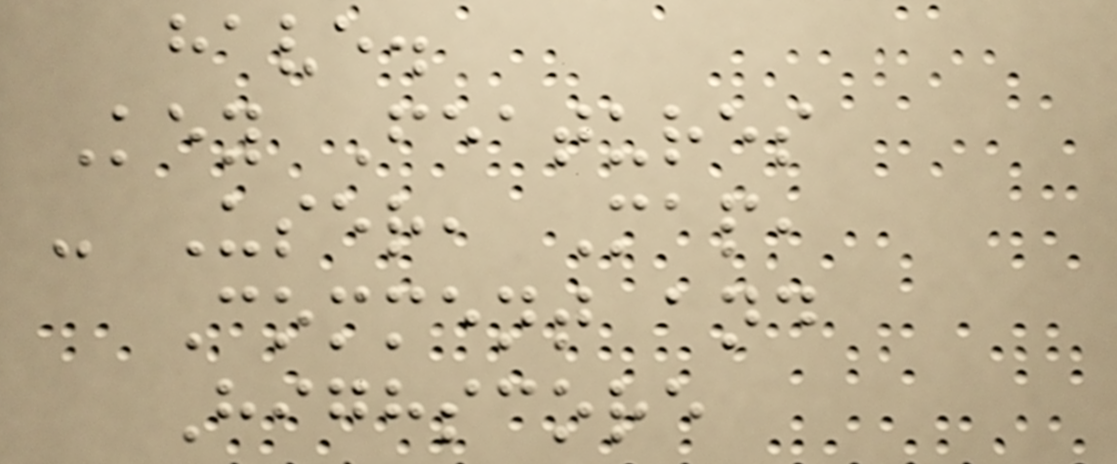have.
Key Features
- User, Map,
Comment and
Highscore
